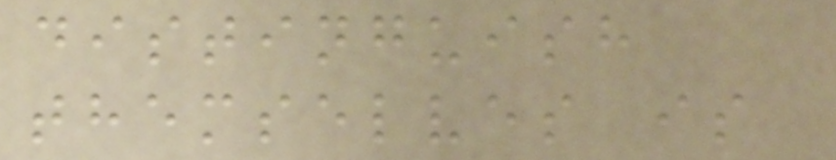distinguish
themselves is
